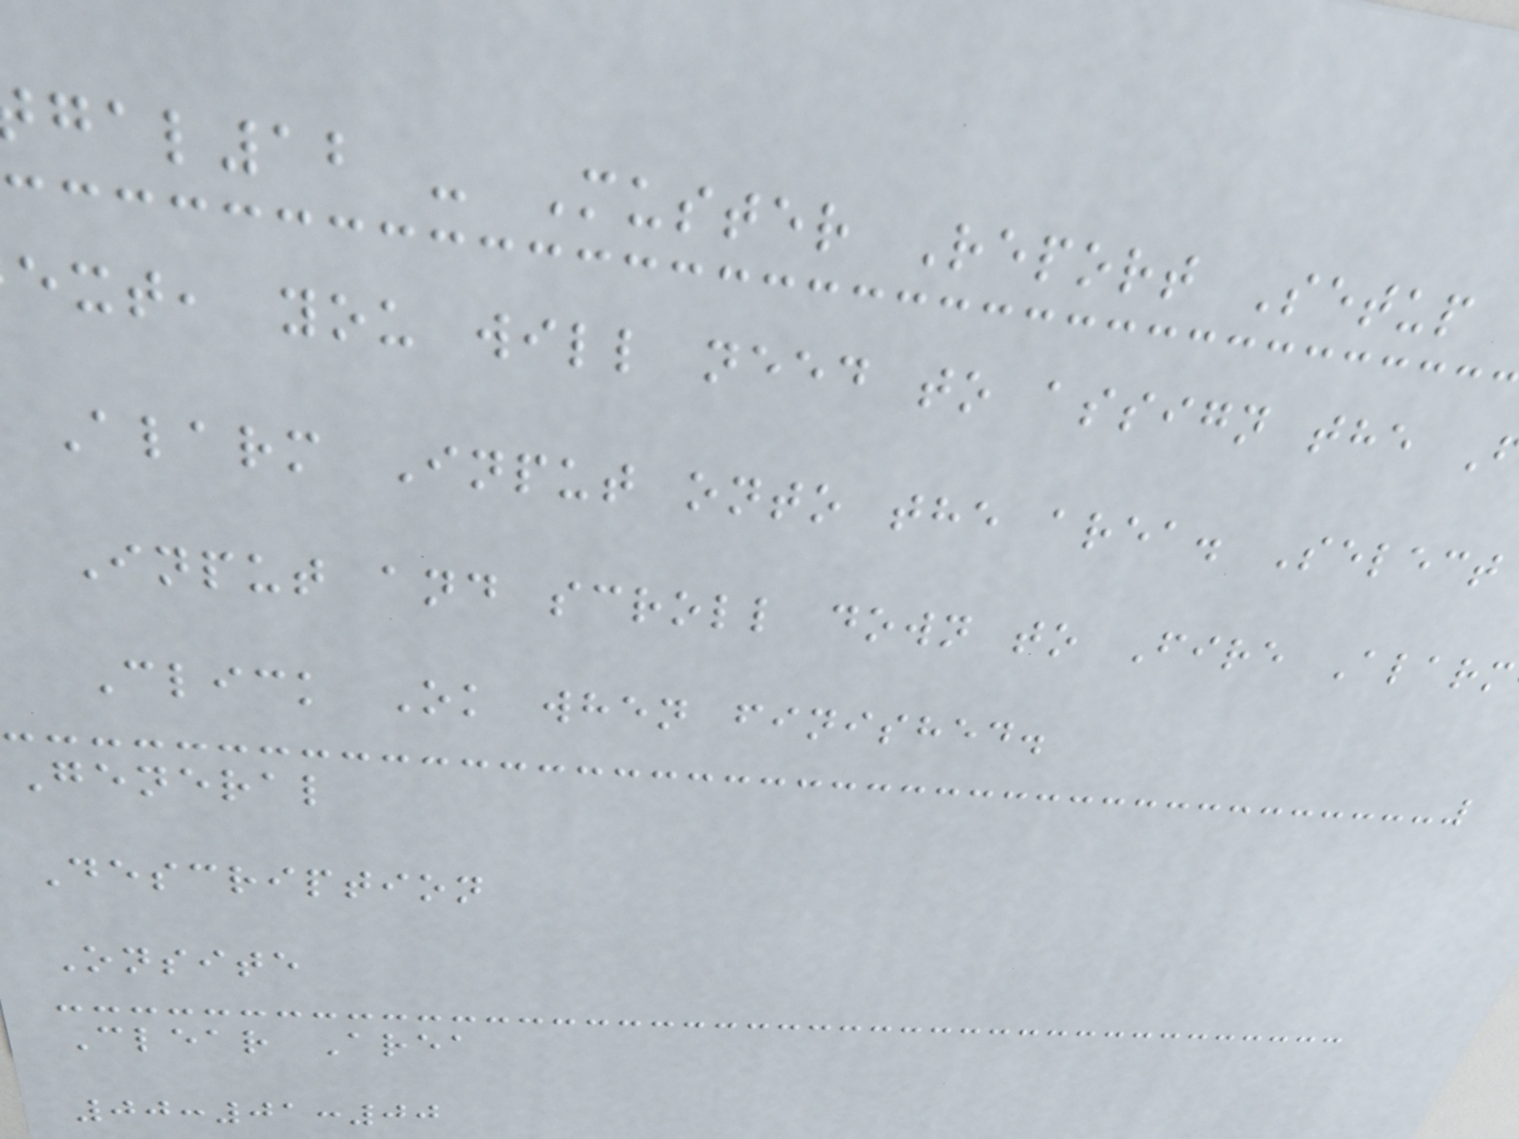gal12 - Muster Report Setup
ext, you will need to assign the
Alarm Input onto the area. Select
Input and scroll down to Fire Alarm
Click Ok when finished.
General
Description
Onsite
Clear Area
00:01:00
